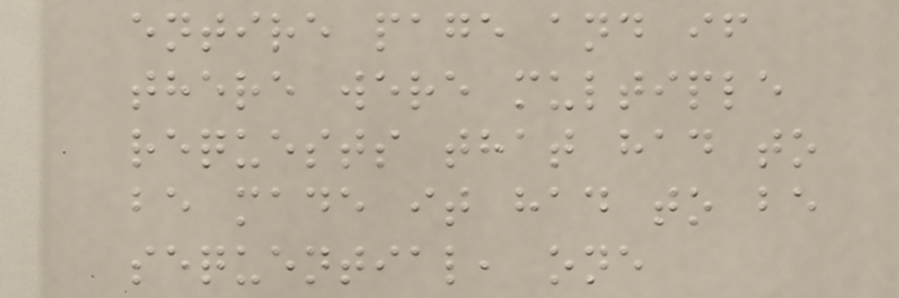entire page and if
there were multiple
requests that had to
be made it had to be
sequential, one
